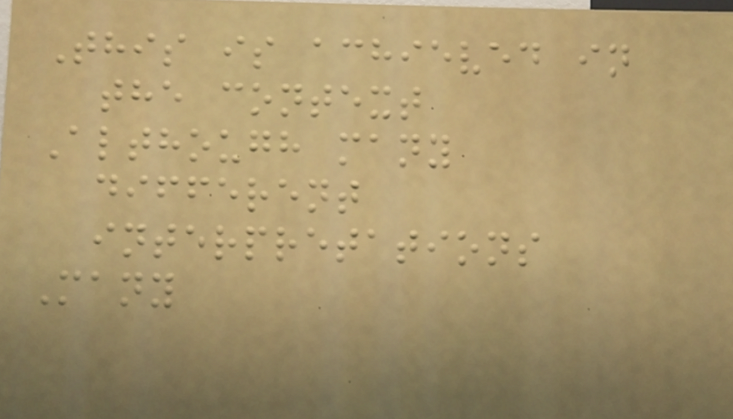This is achieved in
the context
Although many
different
interpretations
Many
